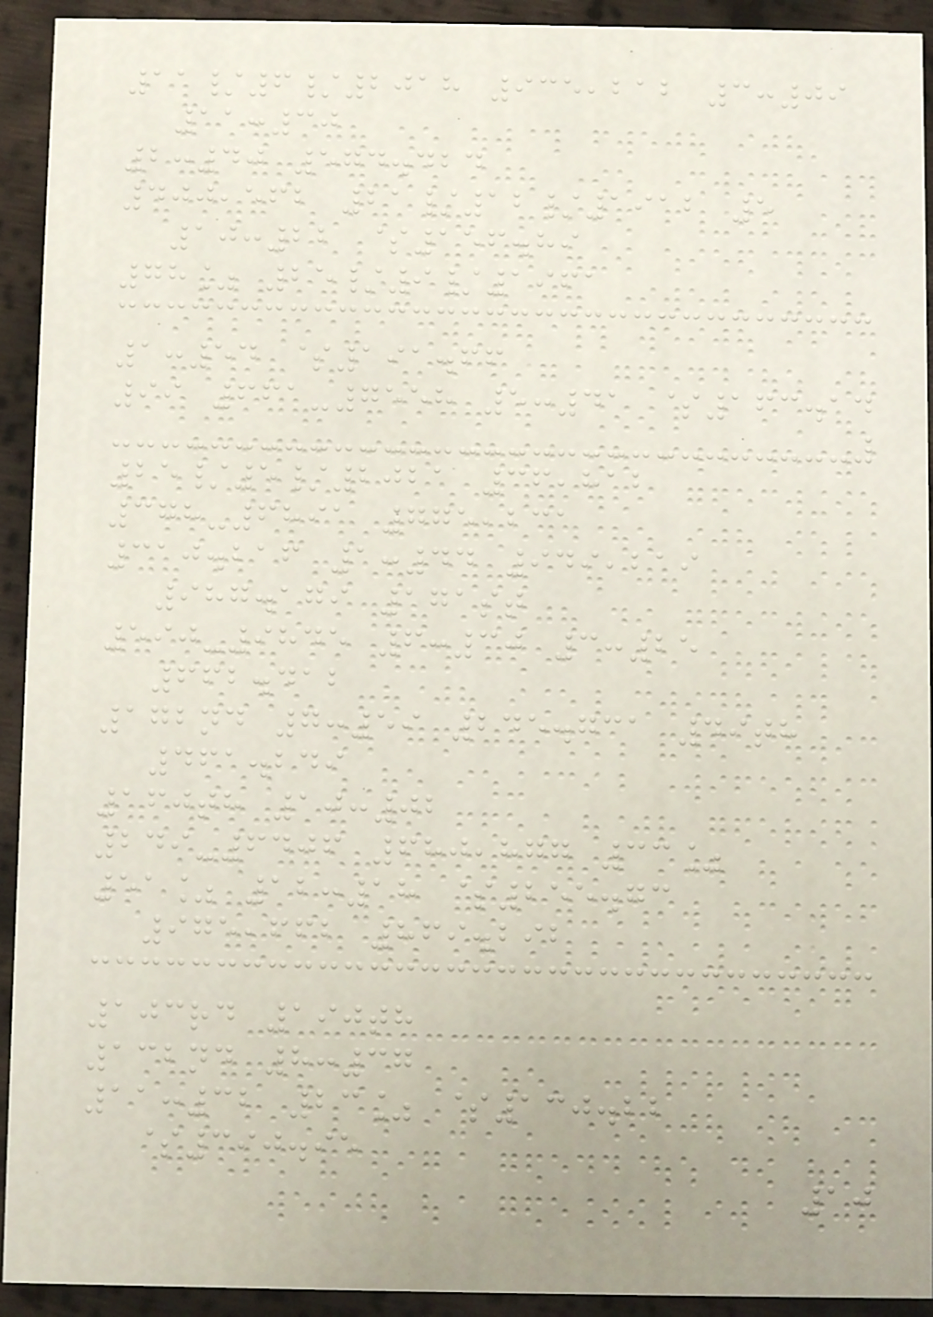11/6/2018 935,212 3:09
11:30
2:40 574.424
400,562 21/12/1912 5
10:22 $156.89
78% 25/9/1961
1:54 $191.66
99 661-7558 5:41 $163.14
25/5/2021 36,812
378-6891 775,231
310.216 1:44 949,219
987.179 171st
590-9845 6:30 3:25
662.412
172nd 7:59 245.731 49th
461.249
160th 10:02
249-6406 680,877 33%
51% 12:18 $255.73
975,662 869.292
103rd 190th
132nd 8:37
11:32 23% $130.22
$390.95
10
